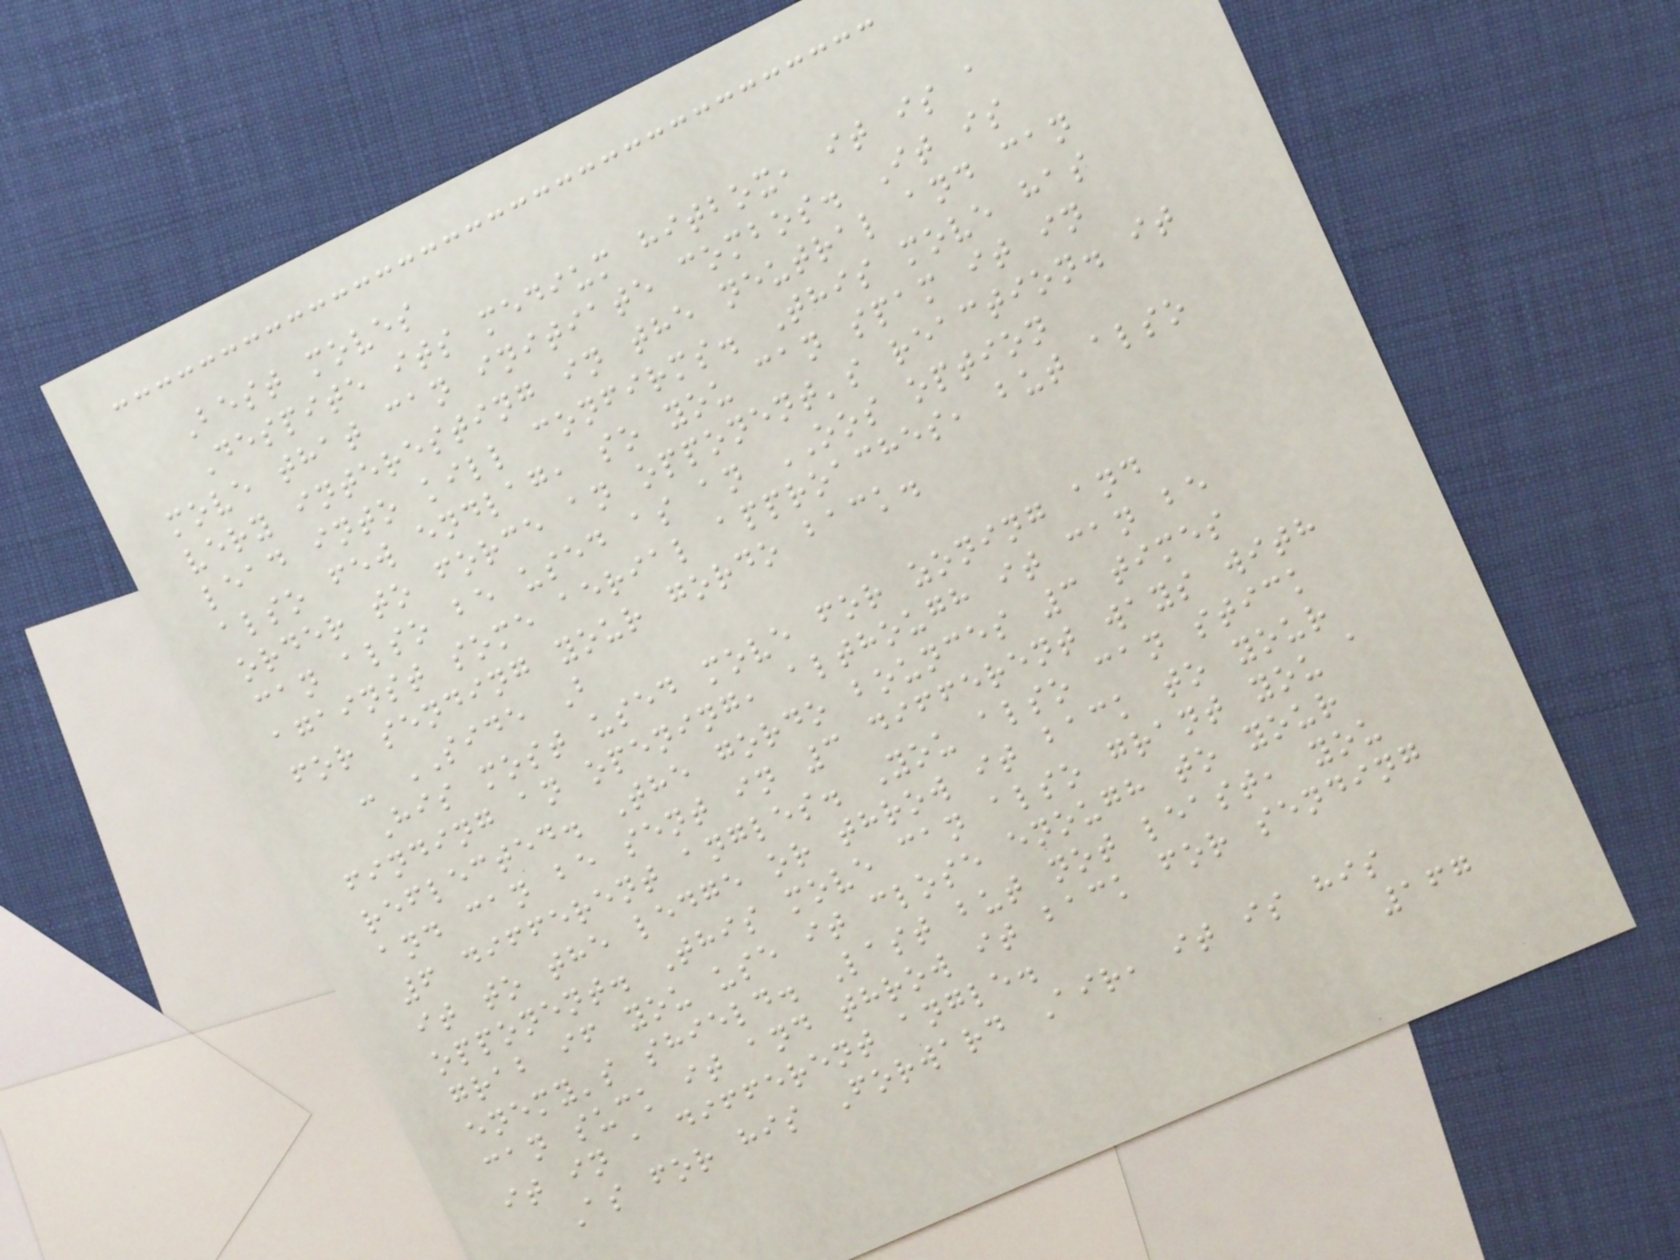Best moves
Despite its medium hitbox, it is a
move that can initiate combos. It is
very interesting in the neutral and can
lead into kill confirms. This move has
also few endlag, so you can spam it in
order to force an opponent's reaction. it
can also be used as an OOS option
against some aerial approaches, but also
for sending your gordo back.
- SIDE B
His most used move for zoning and
finding an opening, although it can be
reflected. The gordo bounces 3 times
and can be sent in 3 different ways with
6 different angles. You also can stick
it to the ledge or throw it back to your
opponent. This move can also grant you a
grab if you use it close enough to your
enemy's shield. Last but not least, you
can suck it and throw it back for sending
it in a different angle.
As for his Forward Air, it is his
167
